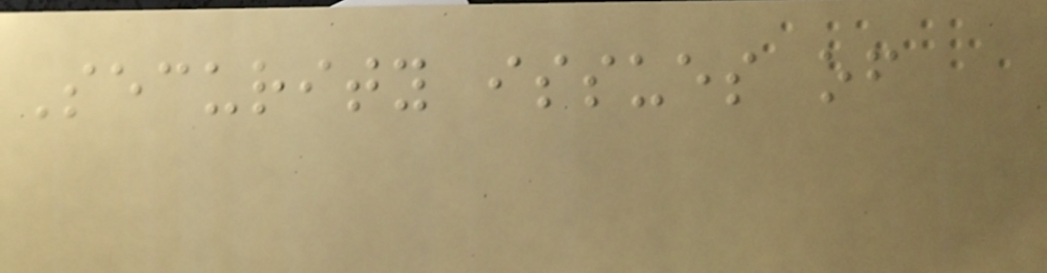Security issues of
